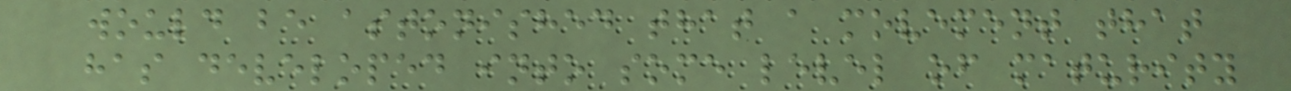would be astonished that a movement that
has developed into some level of maturity
